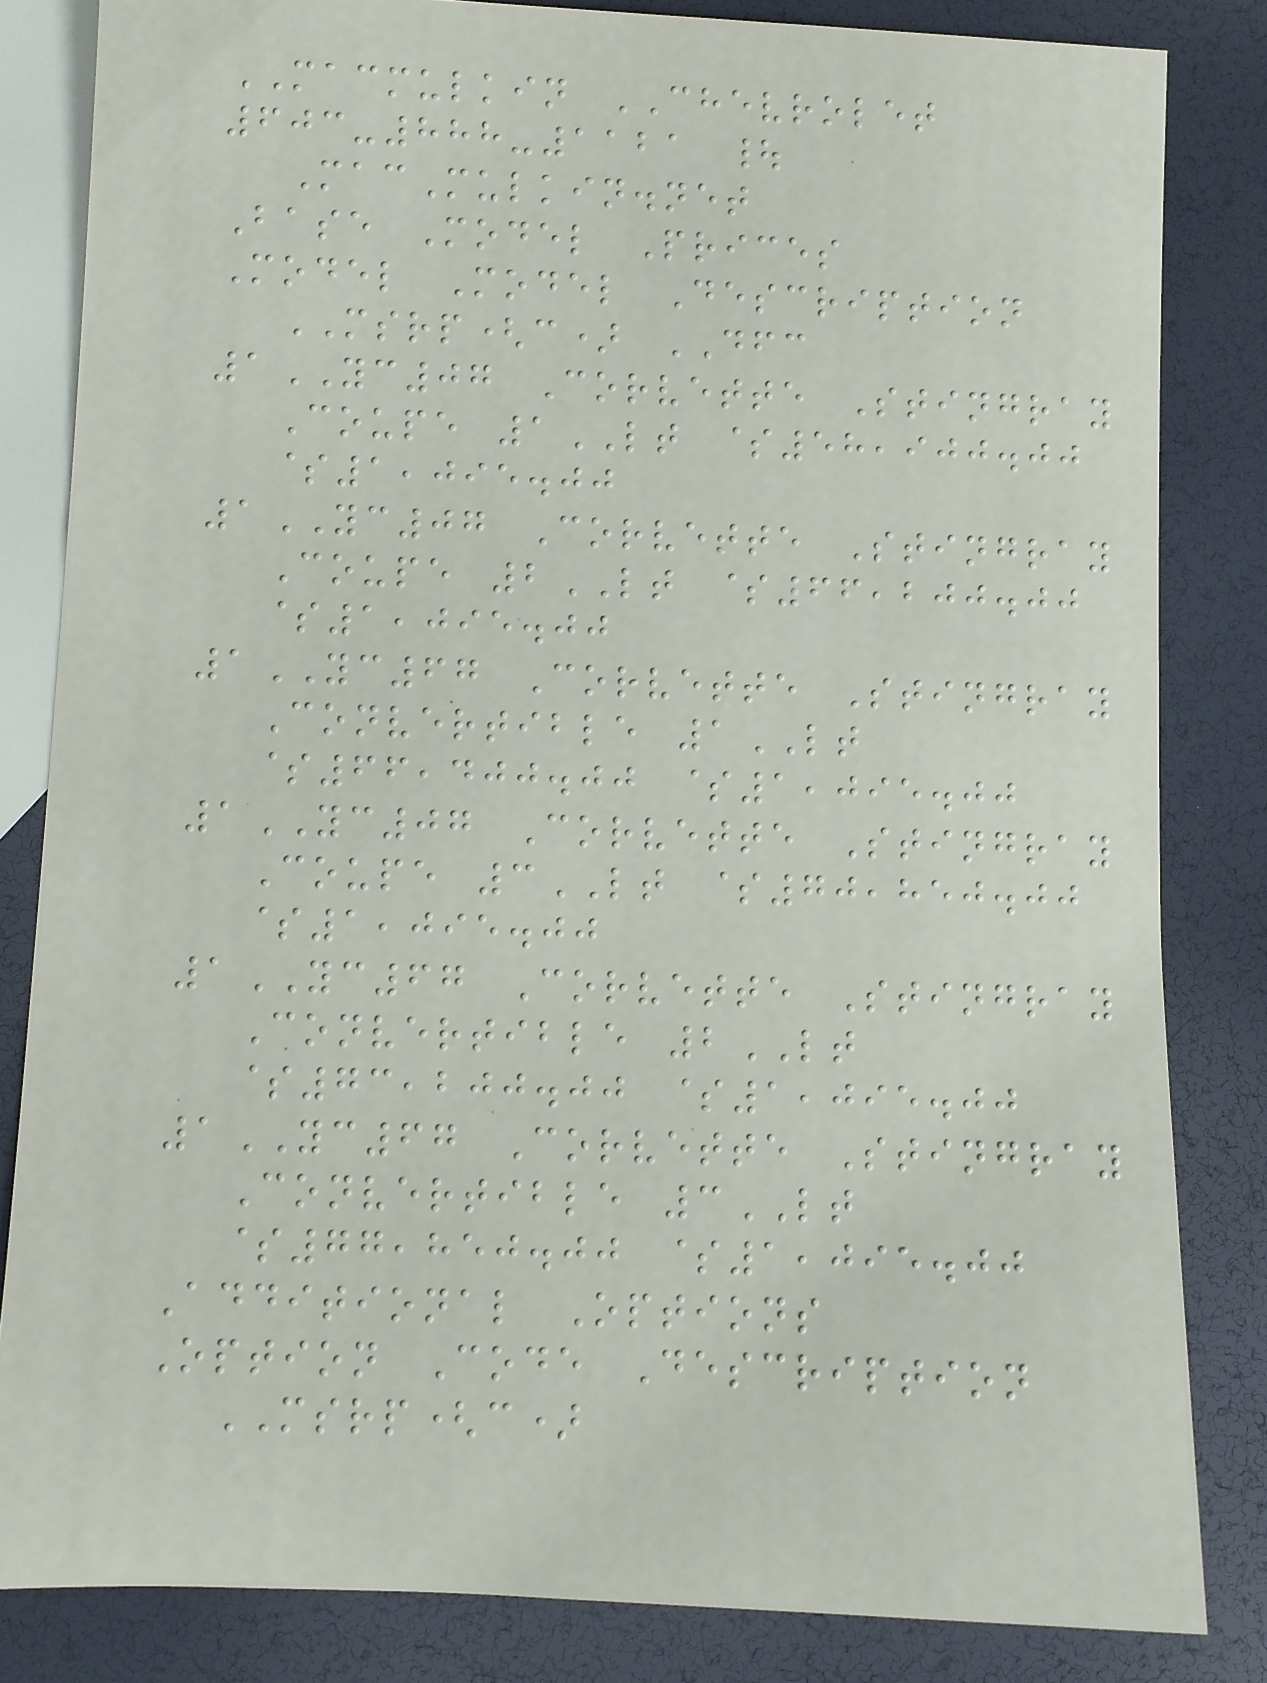MACMULKIN CHEVROLET
603-888-1121 |
MacMulkin.net
Base Model Prices
Model Model Description
MSRP(c) DFC
1YC07 Corvette Stingray
Coupe 1LT $58,900.00
$1,095.00
1YC07 Corvette Stingray
Coupe 2LT $66,200.00
$1,095.00
1YC67 Corvette Stingray
Convertible 1LT
$66,400.00 $1,095.00
1YC07 Corvette Stingray
Coupe 3LT $70,850.00
$1,095.00
1YC67 Corvette Stingray
Convertible 2LT
$73,200.00 $1,095.00
1YC67 Corvette Stingray
Convertible 3LT
$77,850.00 $1,095.00
Additional Options
Option Code Description
MSRP(c)
